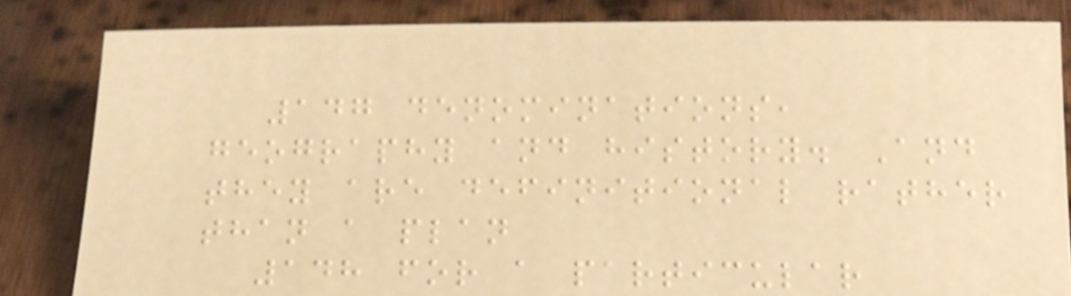147 denominations,
geography and history. And
they are definitional rather
than a plan
148 for a particular
